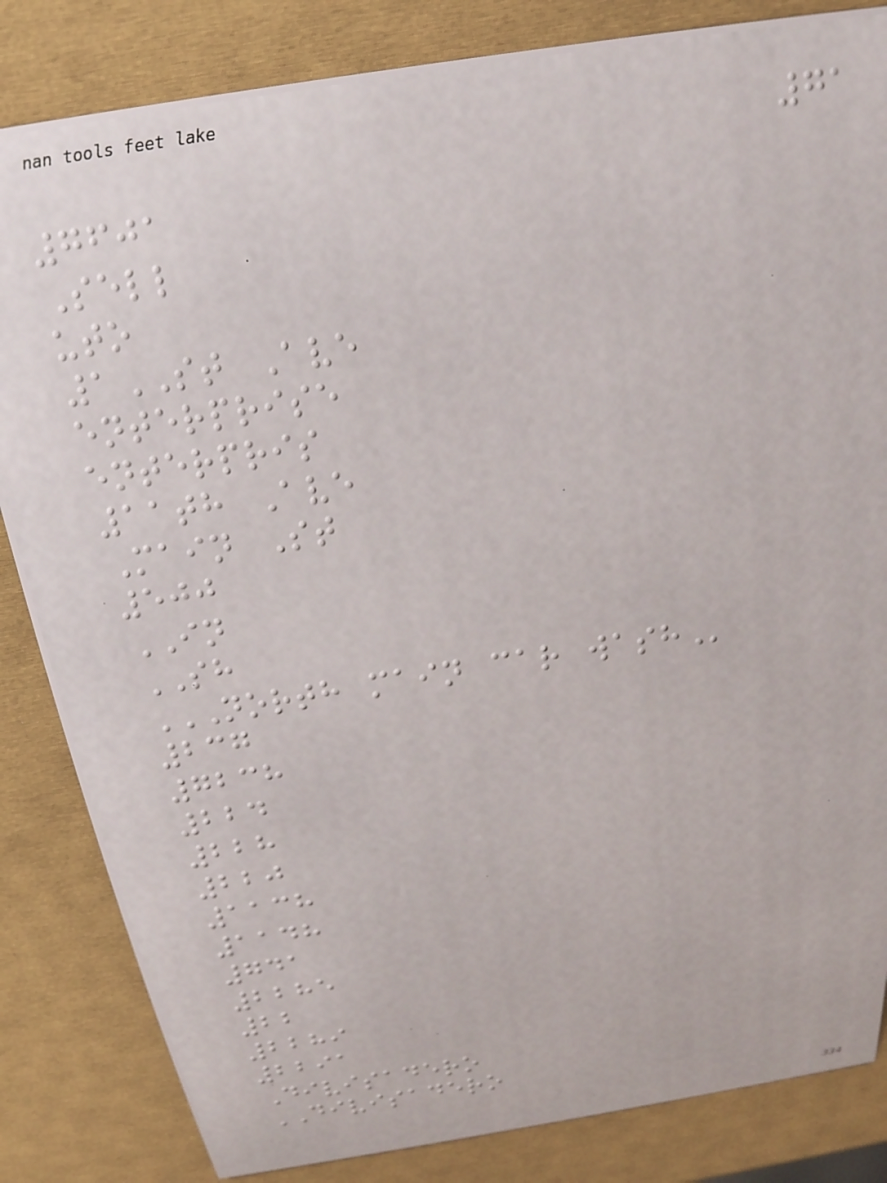71
7601
Sell
uto
1ST Ave
enterprise
enterpris
11th Ave
Main St
500
IN
SH
NORTH MAIN CAR WASH
237
7238
224
228
220
1138
1148
741
2285
22
2289
2291
Divisadero
DIVISADERO
